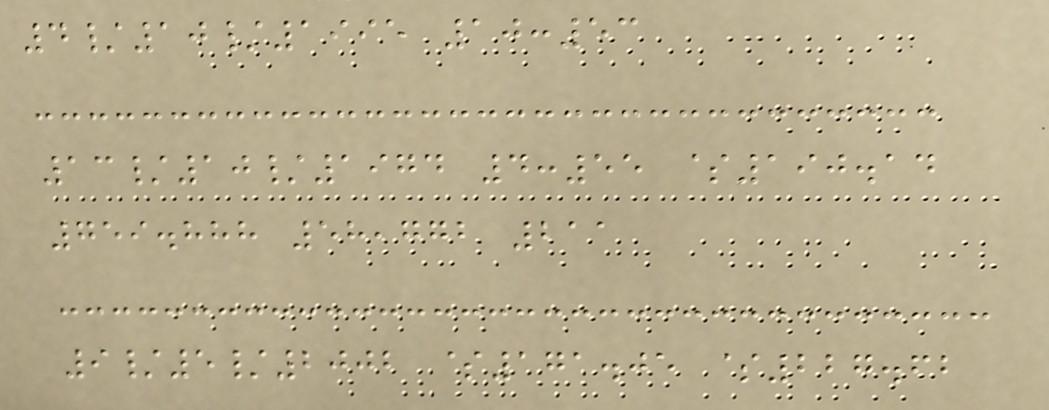4/10/1995 10:53
13/10/1974 4:55 $190.14
759.888 58,772 211
9/5/2002 $171.05 $227.62
